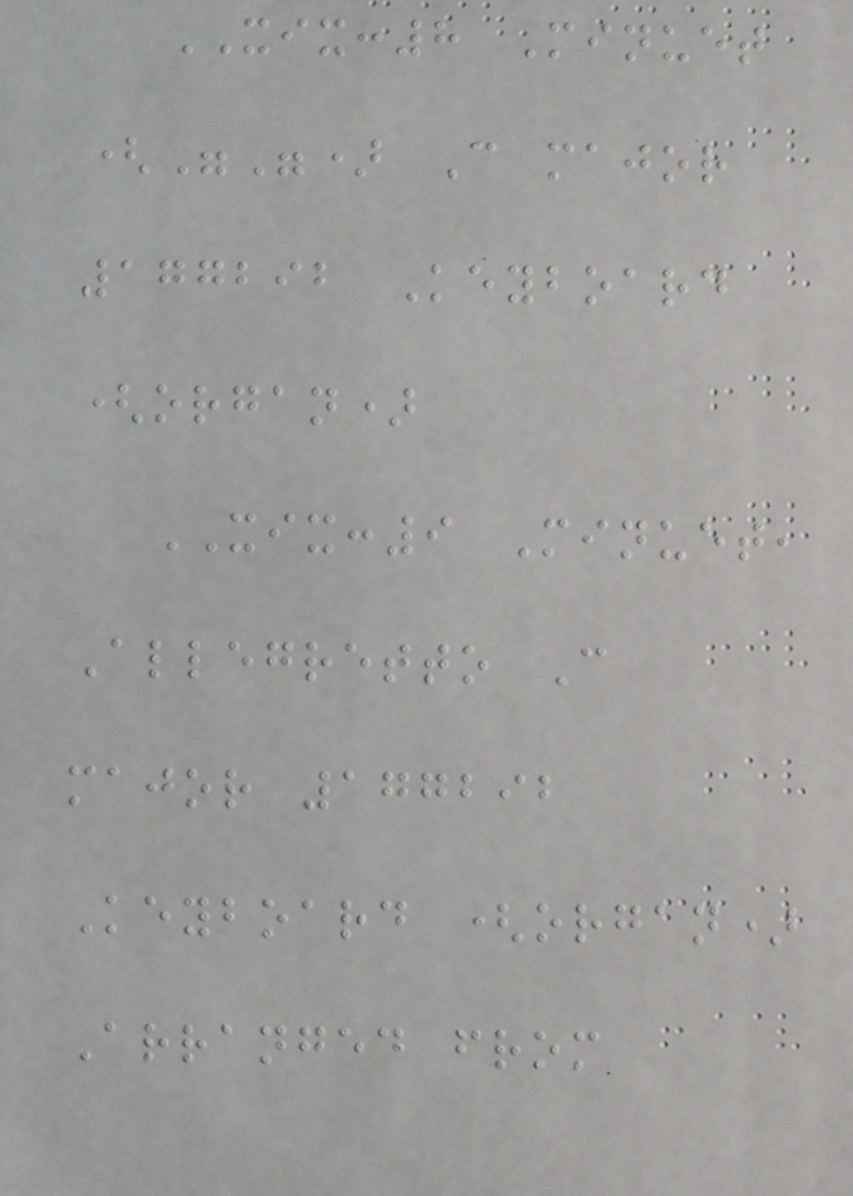XIX:8 Minuet
("") C major
177292 Keyboard
(organ)
XIX:9 Minuet,
Allegretto C
major 177292
Keyboard (organ)
Arranged from
